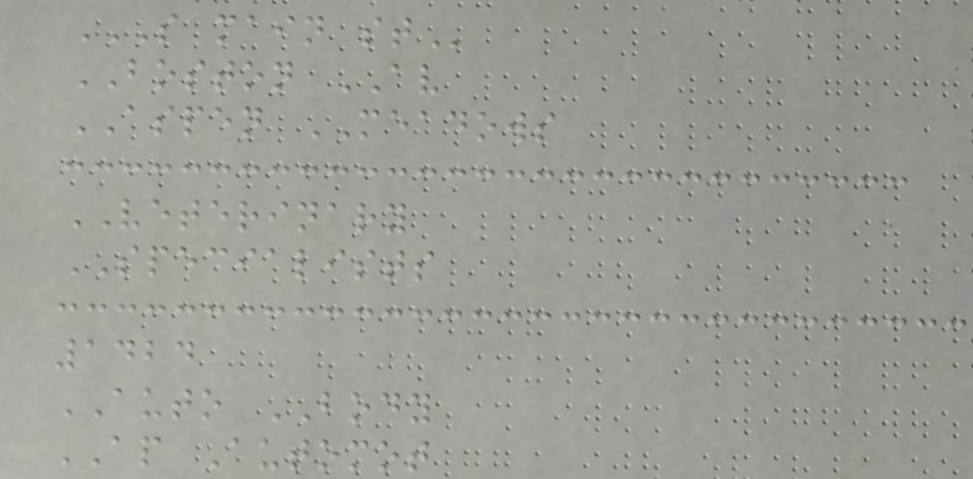S MAIN ST
BOSTON AV
ASPEN MEADOWS
VETERINARY
SPECIALISTS
1424
AUTO BODY
AP Automot
